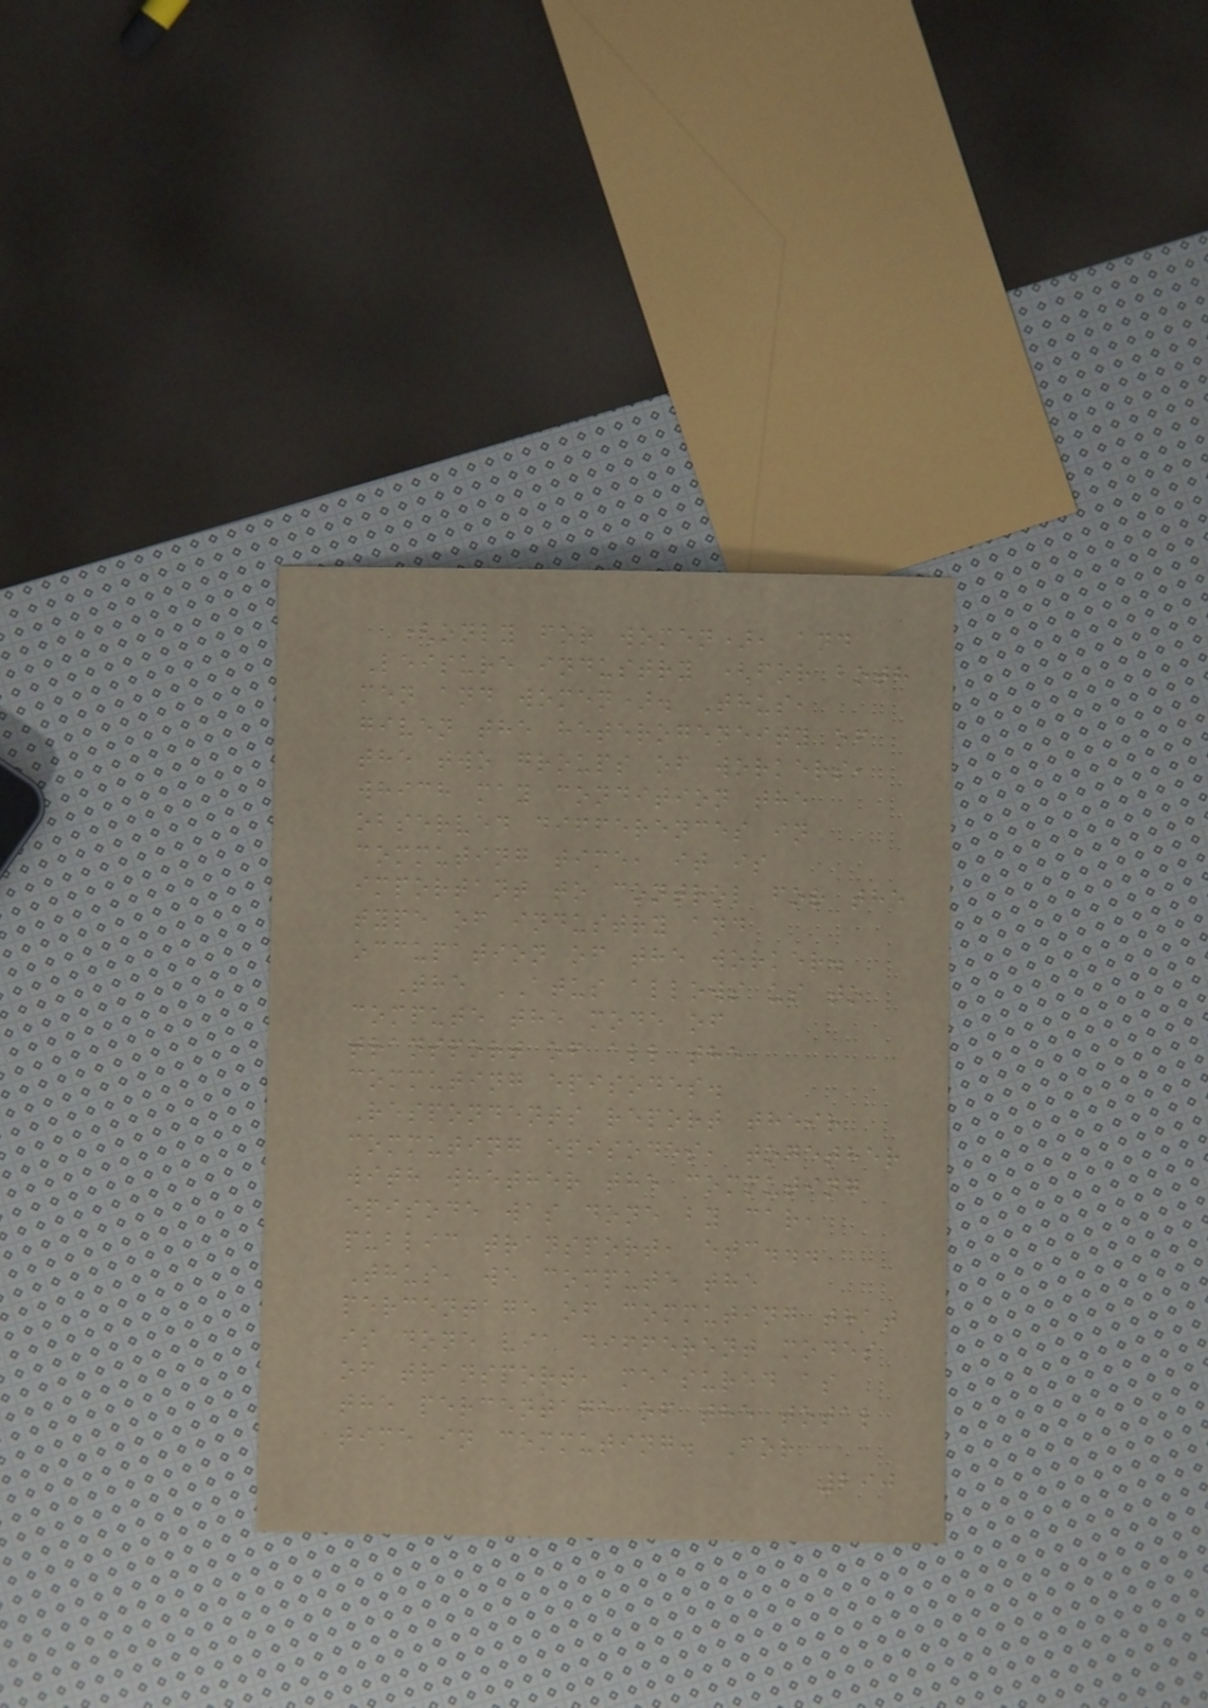(only for women), and
Leisure industry (for both
men and women). Thus,
given the heterogeneity of
the two groups of workers,
which may condition the
observed differences in
commuting time, it is
important to control for the
type of industry and
occupation of the worker.
The ATUS allows us to
compute the mode of
transport of all the
commuting episodes.
Respondents report their
commuting episodes, together
with whether the commuting
episode was done by car,
public transport, etc...
Thus, we compute the
percentage of commuting that
is done via different modes
of transport, measured as
the percentage of the total
time in commuting. For
290
